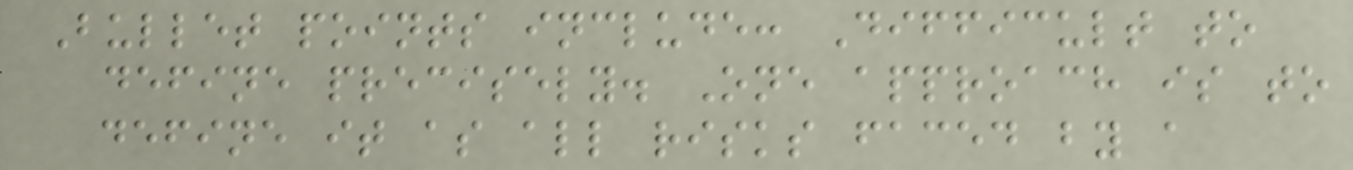Bullet points include: Difficult to
define precisely. One approach is to
define it as all risks faced by a
